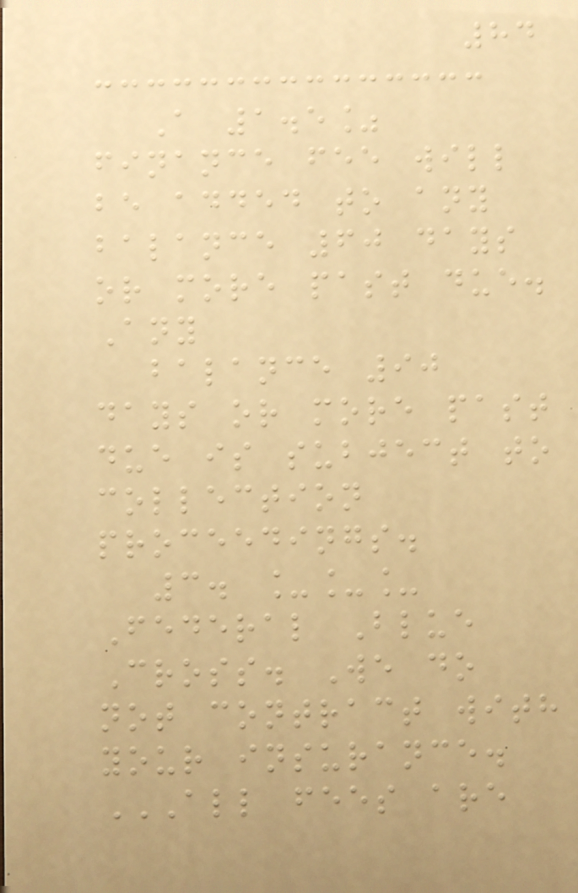84
A 1.5%
finance fee will
be added to any
balance 60 days
or more past due.
Any
balance 90
days or more past
due is subject to
collection
proceedings.
3. ___
Federal Blue
Cross. We do
not contract with
your insurance.
ALL FEES ARE
